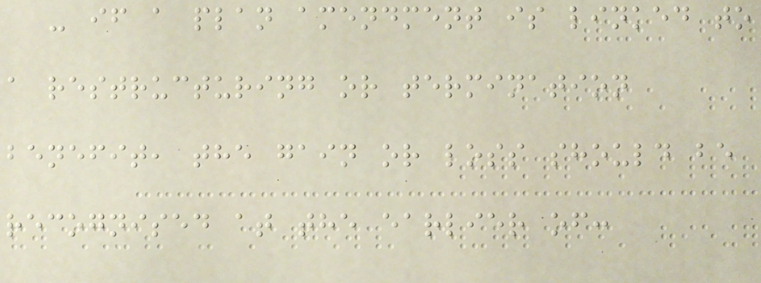- if a plan amendment is linked to
a restructuring or termination
benefit, the gain or loss should be
recognised at the earlier of:
